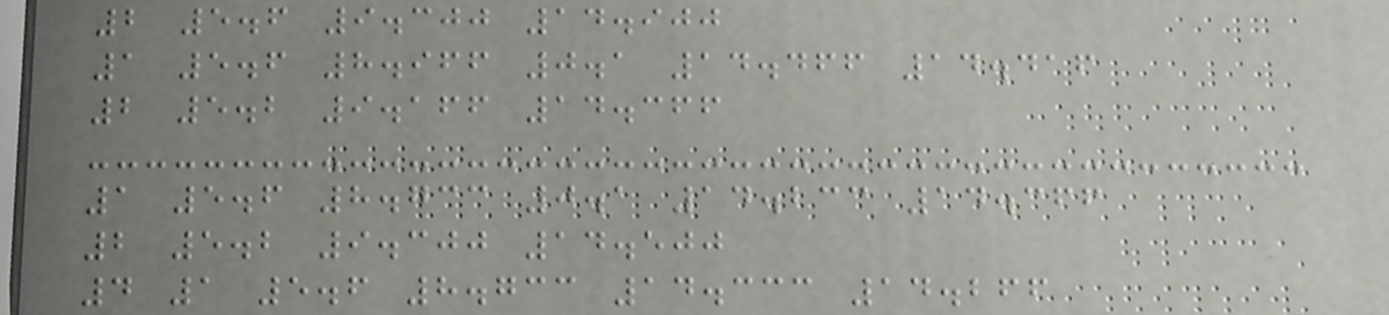2 5.6 9.300 14.900
1 5.6 8.966 0.1 14.466 14.416
2 5.2 9.166 14.366
1 5.6 8.733 0.1 14.233 14.366
2 5.2 9.300 14.500
4 1 5.6 8.733 14.333 14.266
